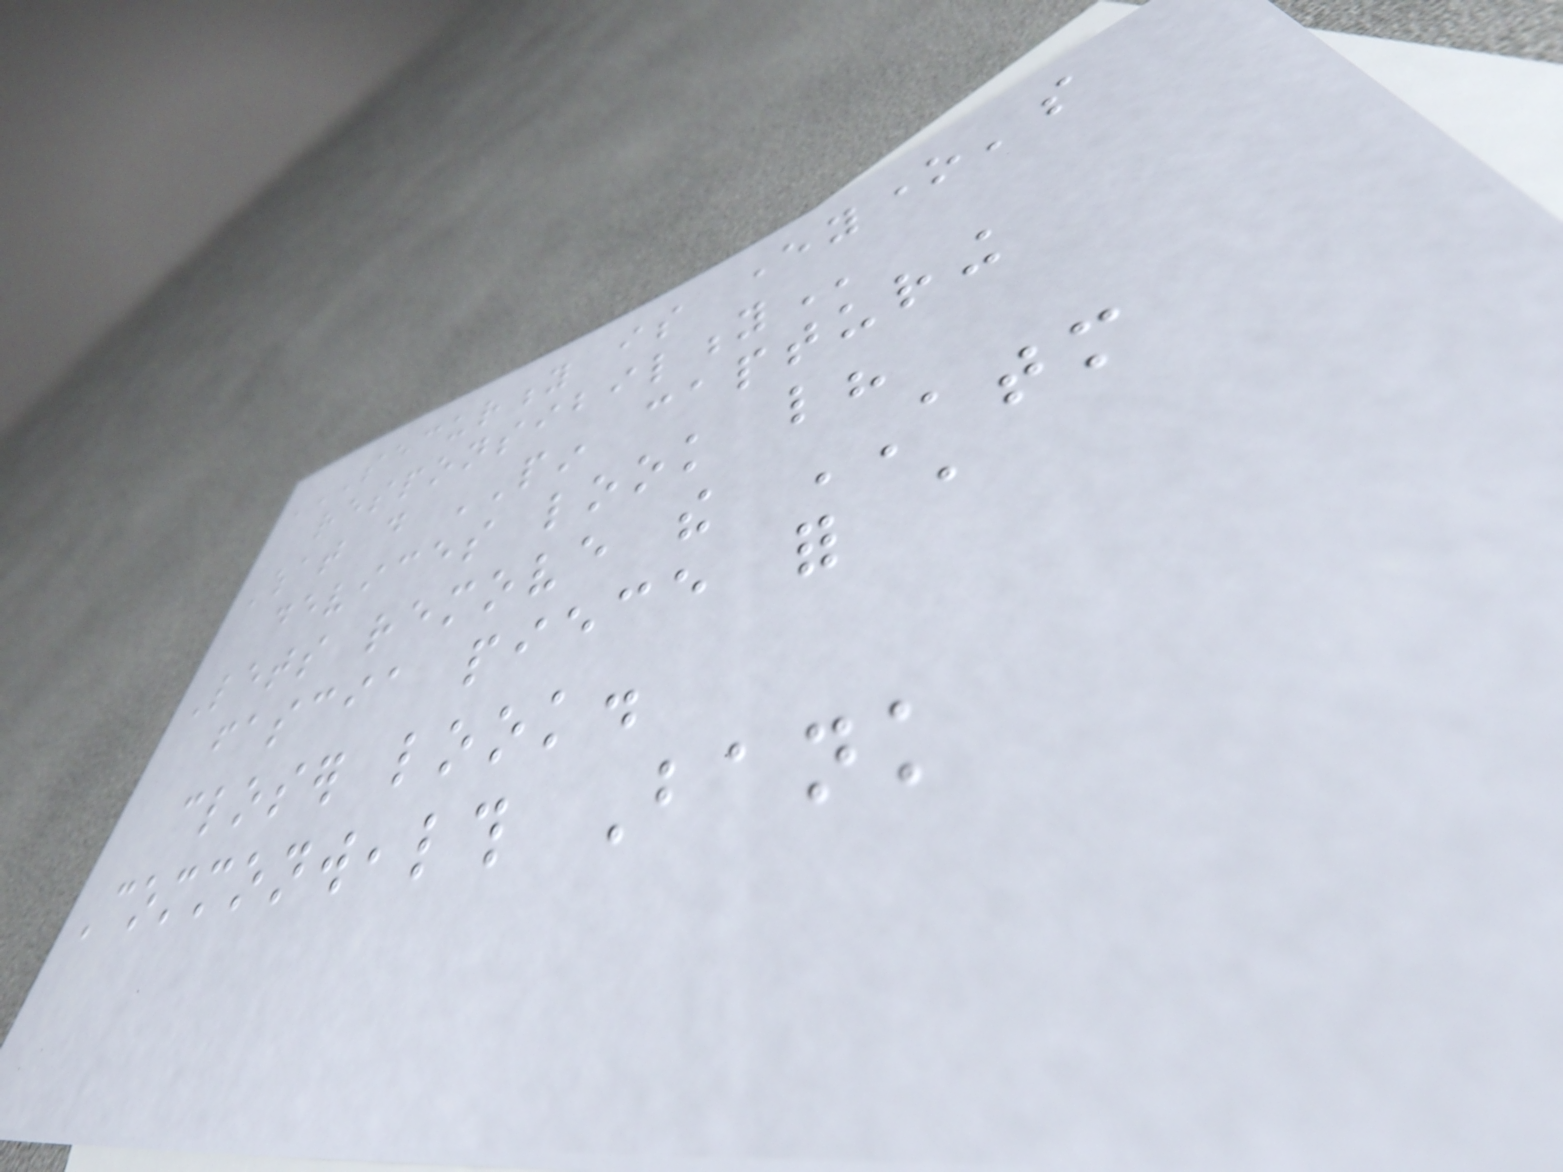SECURITY IS EVERYONE'S
RESPONSIBILITY
What do PIN capturing
devices look like?
Lets remove the ATM
fascia piece for a
closer look.
Commonwealth Bank
